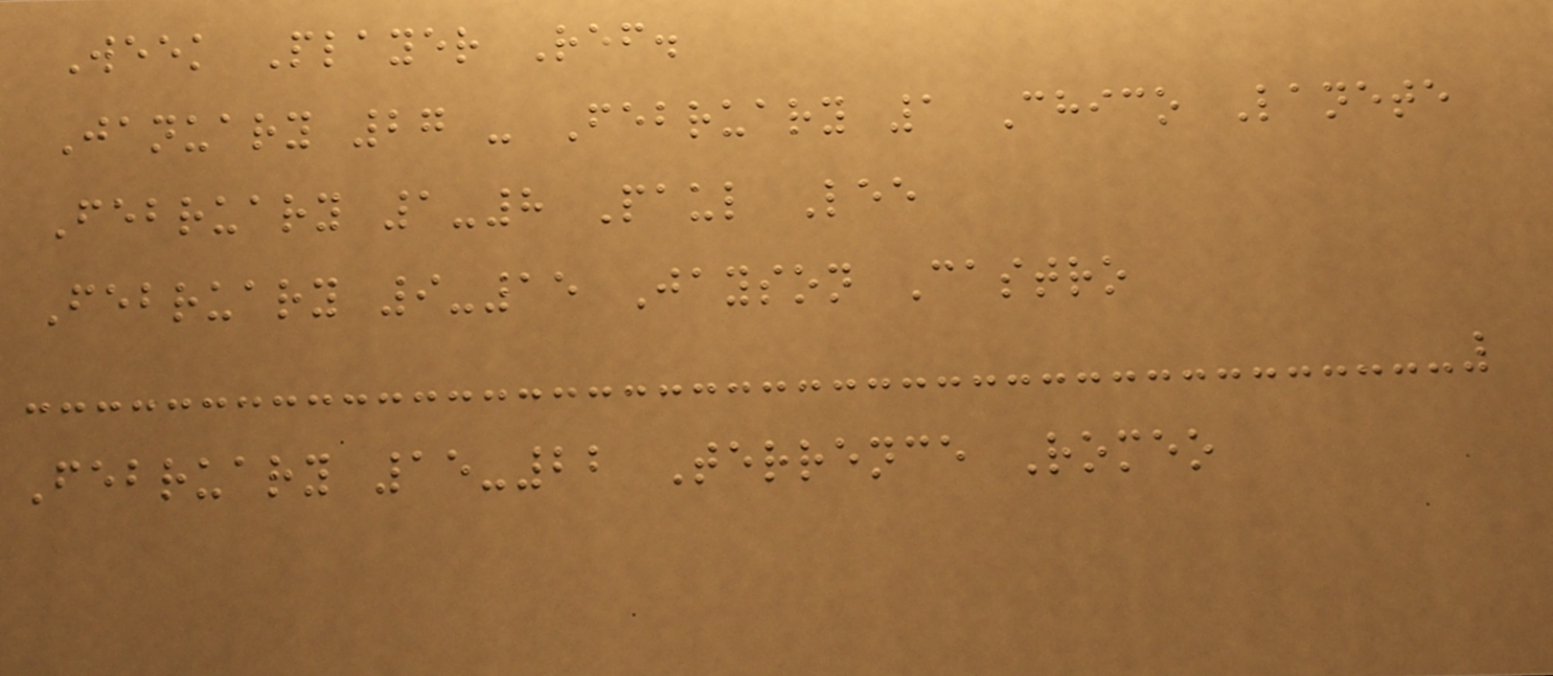Week Player Ref.
January 27 - February 1 Chico Lanete
February 1-8 Paul Lee
February 9-15 Jayson Castro
February 15-22 Terrence Romeo
